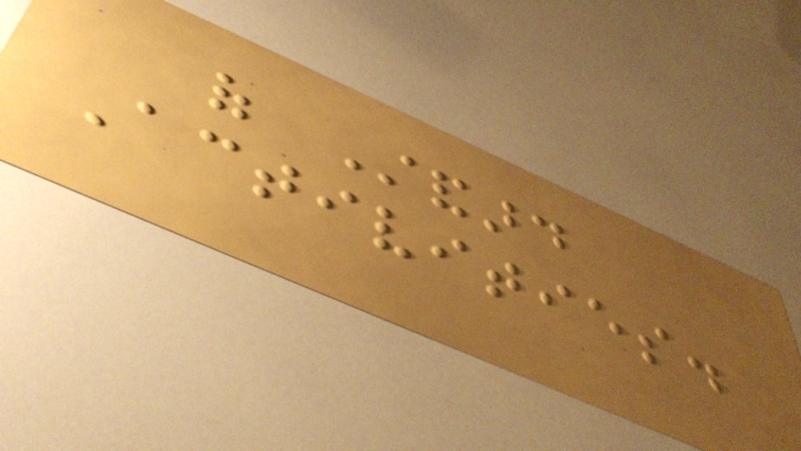of Standard
Activities.
